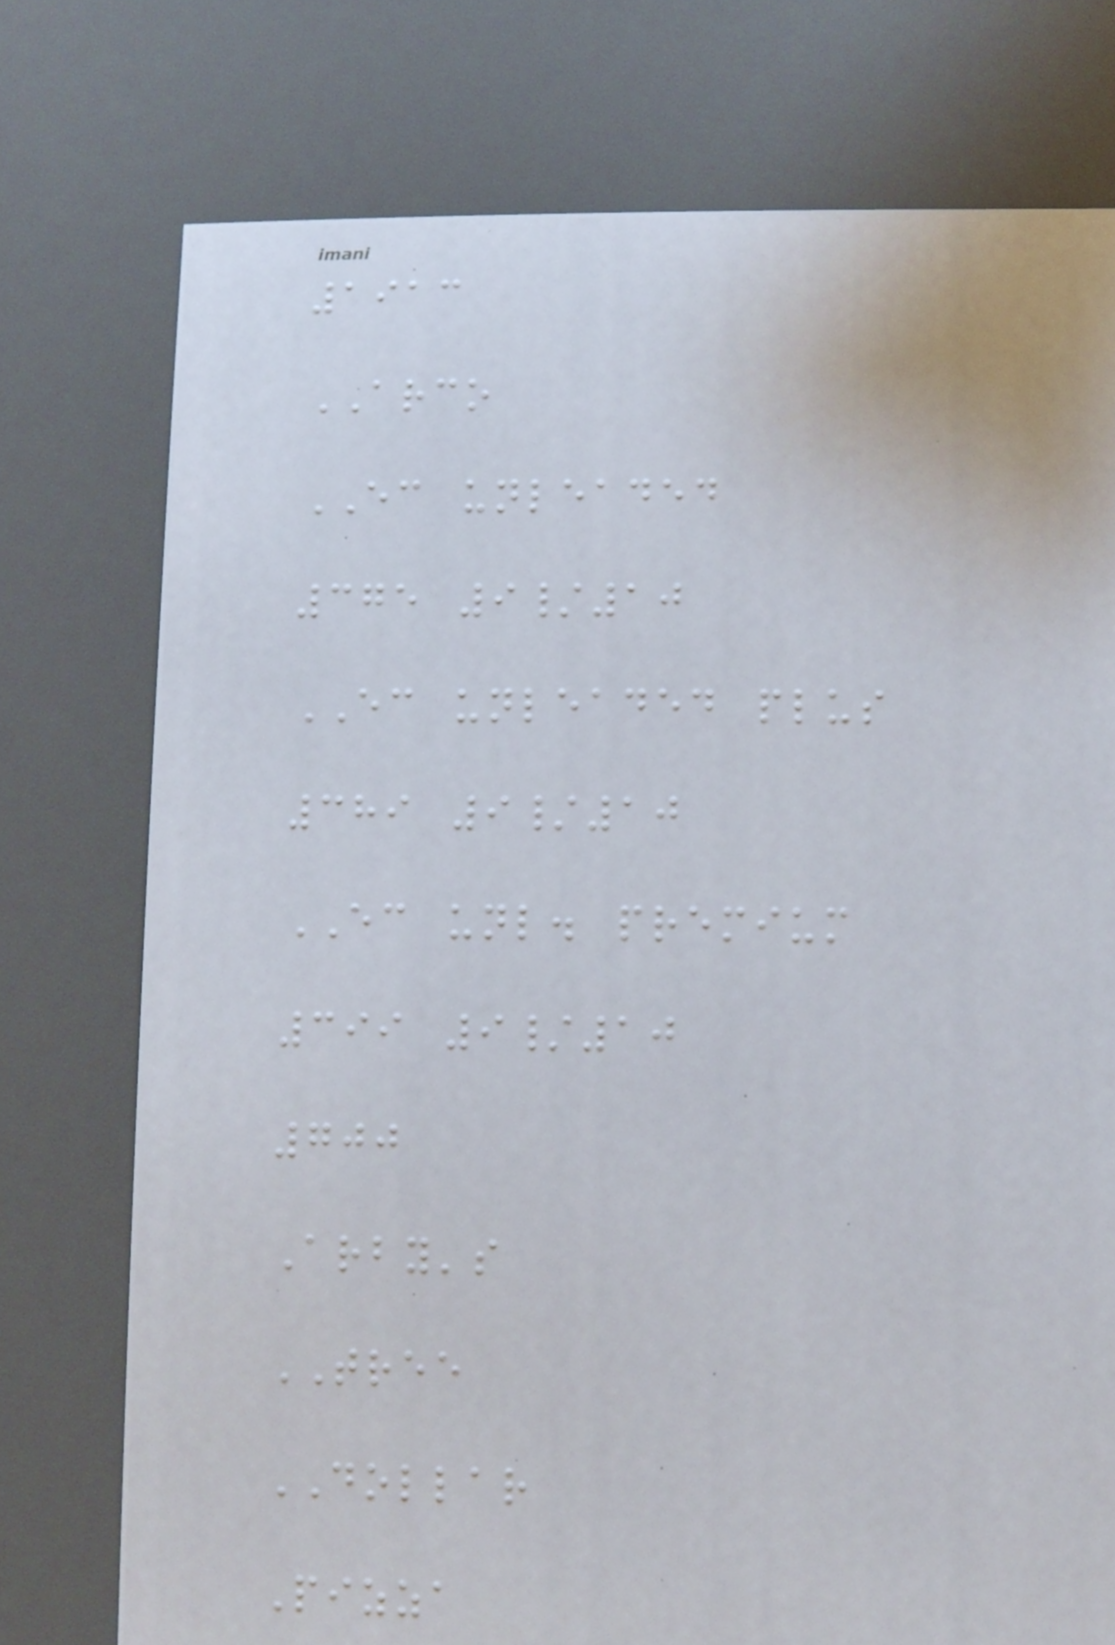1913
ARCO
EC unleaded
375 9/10
EC unleaded plus
389 9/10
EC unl. premium
399 9/10
700
Arby's
TREE
DOLLAR
Pizza
